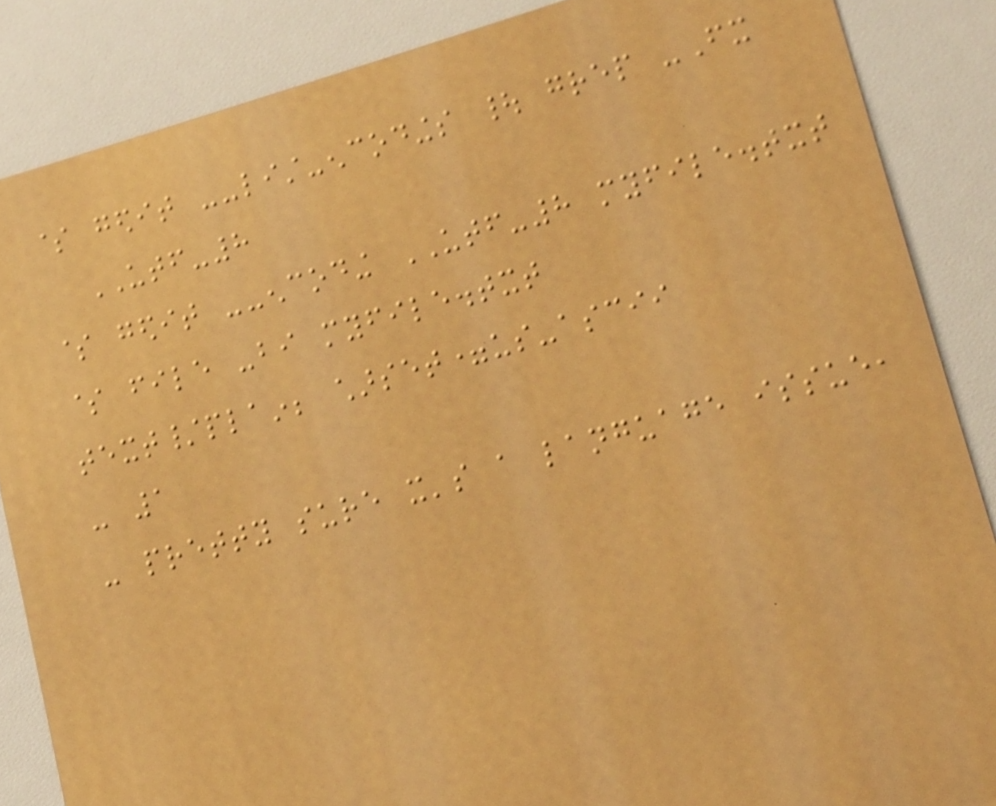$ gedit --list-encodings | grep -Fx
UTF-8
$ gedit --encoding UTF-8 myfile.txt
$ file -bi myfile.txt
text/plain; charset=us-ascii
- 1
- pretty sure it's a language issue,
